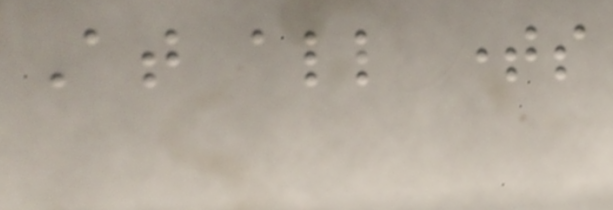At all times
